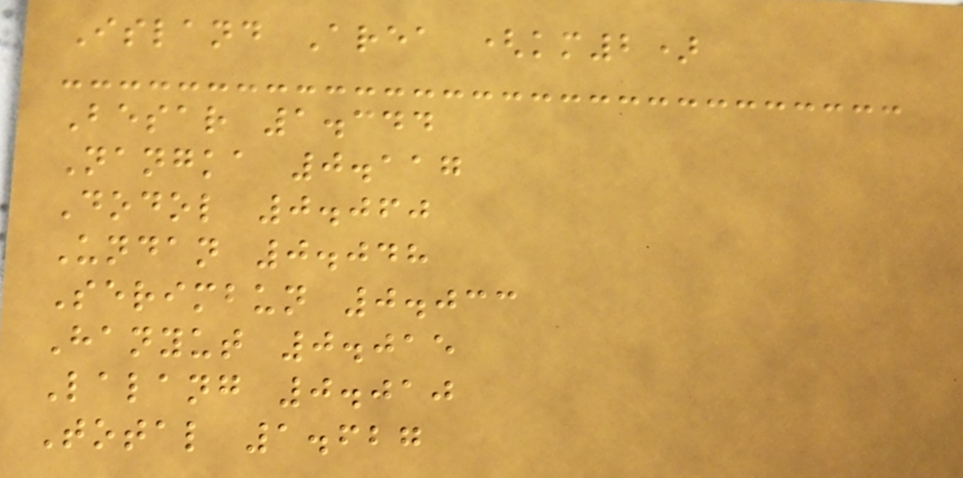Island Area (km2)
Besar 1.344
Nangka 0.117
Dodol 0.060
Undan 0.048
Serimbun 0.033
Hanyut 0.015
Lalang 0.010
Total 1.627
